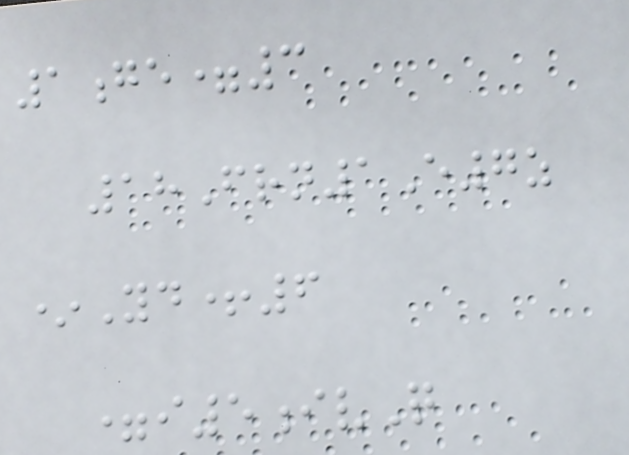1ge=3
18Frn1E7z
*Yd+6
=i5ivQ
